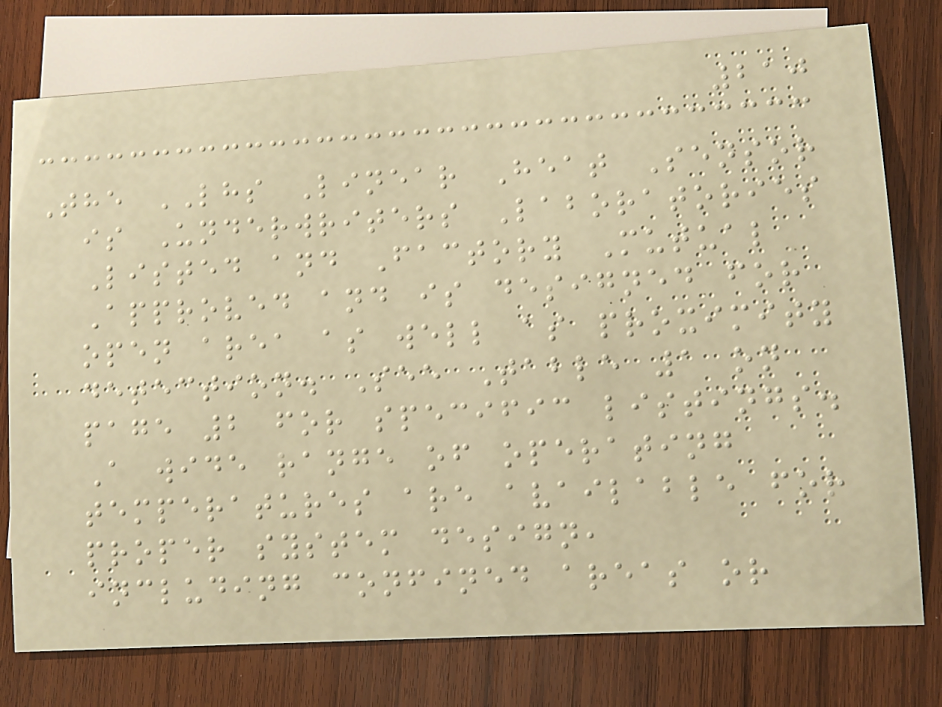210
The LHS Linear Heat Sensor
is Underwriters Laboratories
Listed and Factory Mutual
Approved and is designed for
open area as well as proximity
detection. See Table 1 on
page 2 for specific listings.
A wide range of operating
temperatures are available for
proper system design,
including confined areas or
